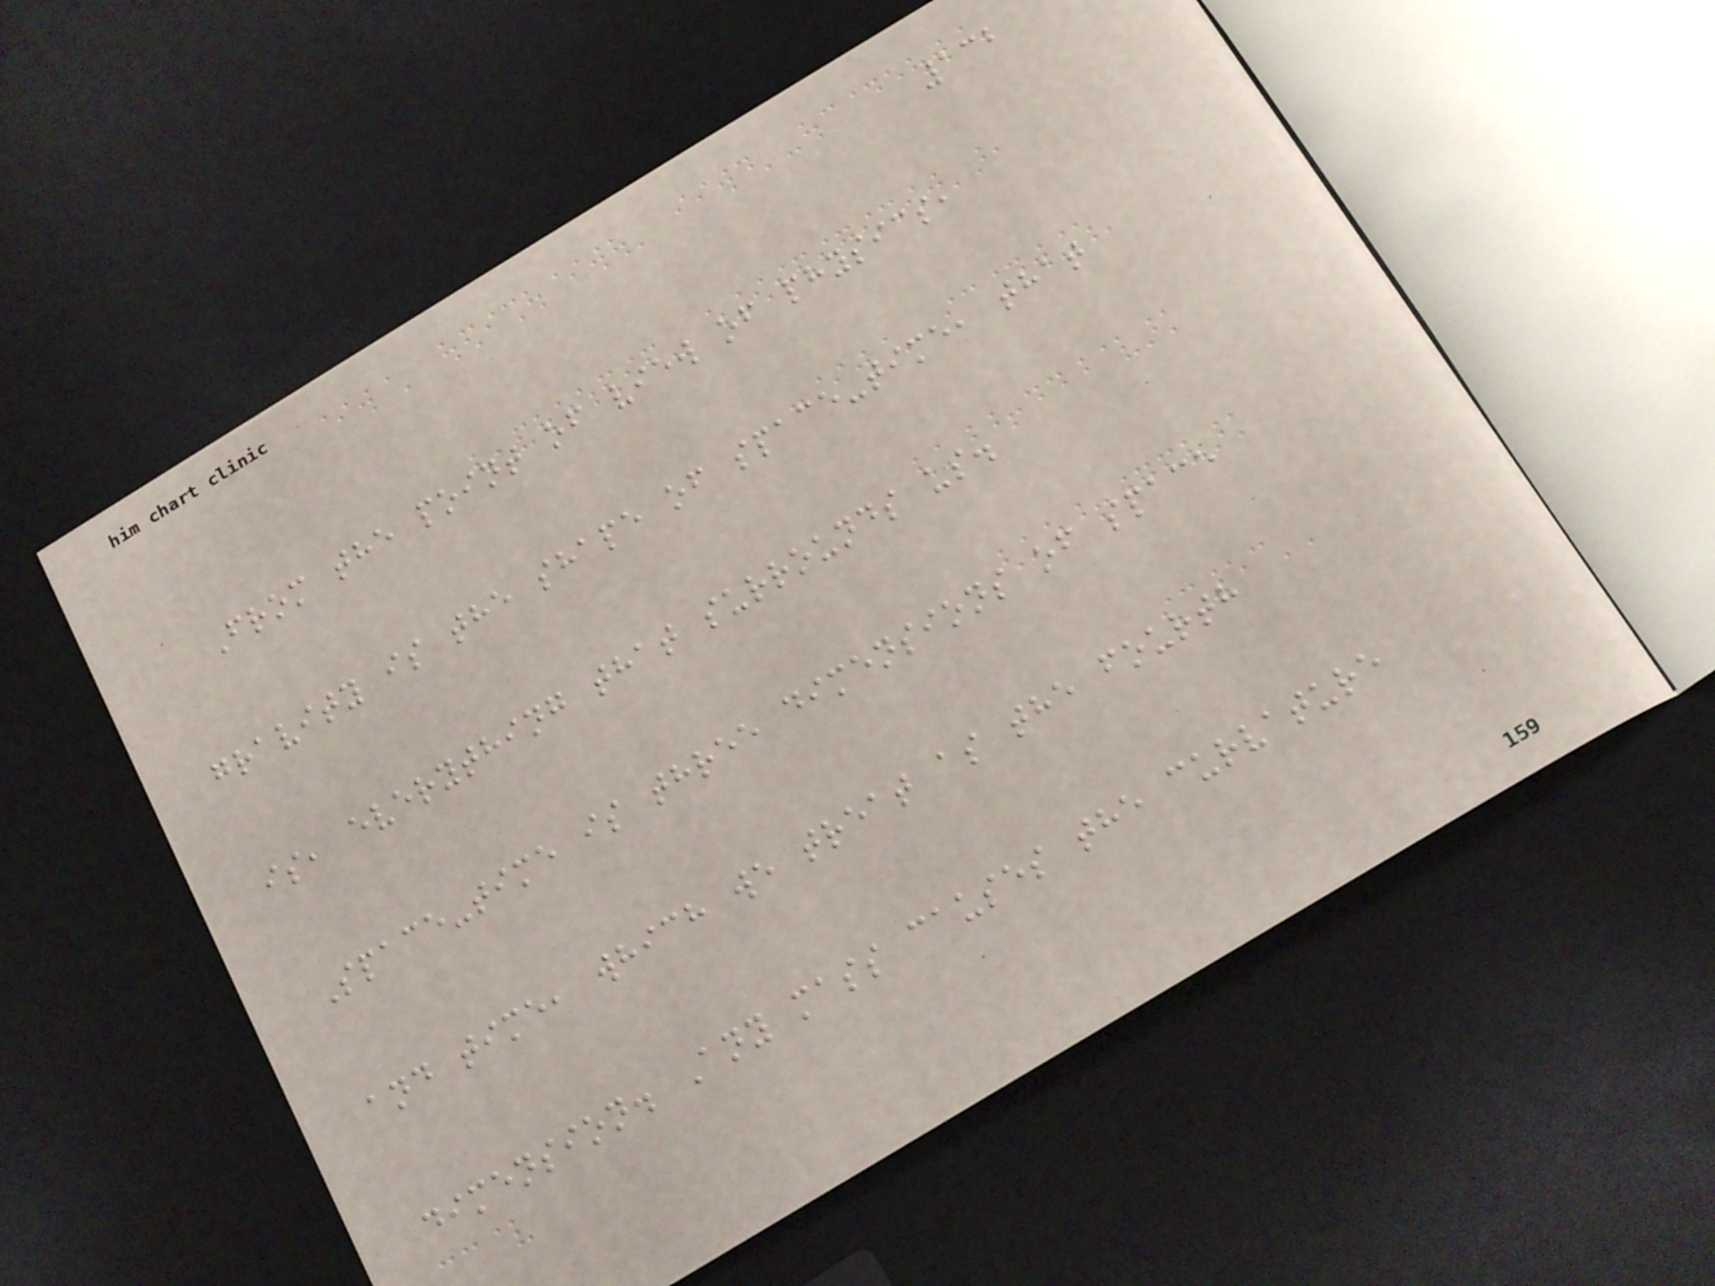132
From the point of view of physics,
gravity is the shape of space-time, that
is, everything that surrounds us.
Space-time is three dimensions of space
and time, which we treat as the fourth
dimension. Any mass causes the curvature
